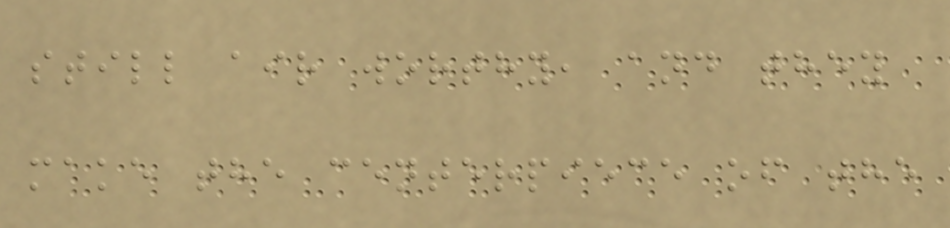still air worthy, and they
make the centerpiece of the
